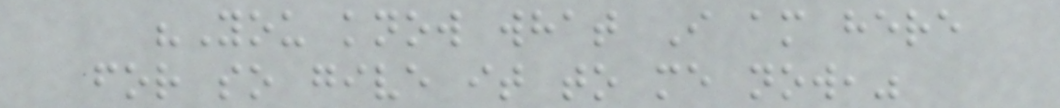"You know what I am here
for so give it to me now,"
